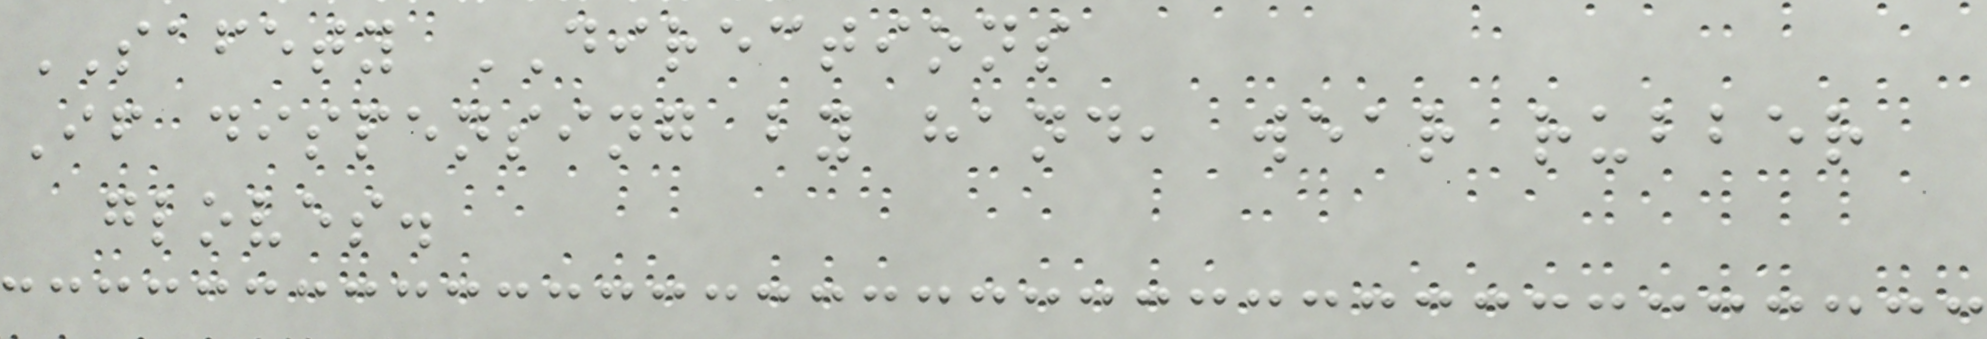SAFETY DIRECTIONS
If dispensing by hand, wear rubber
gloves.
